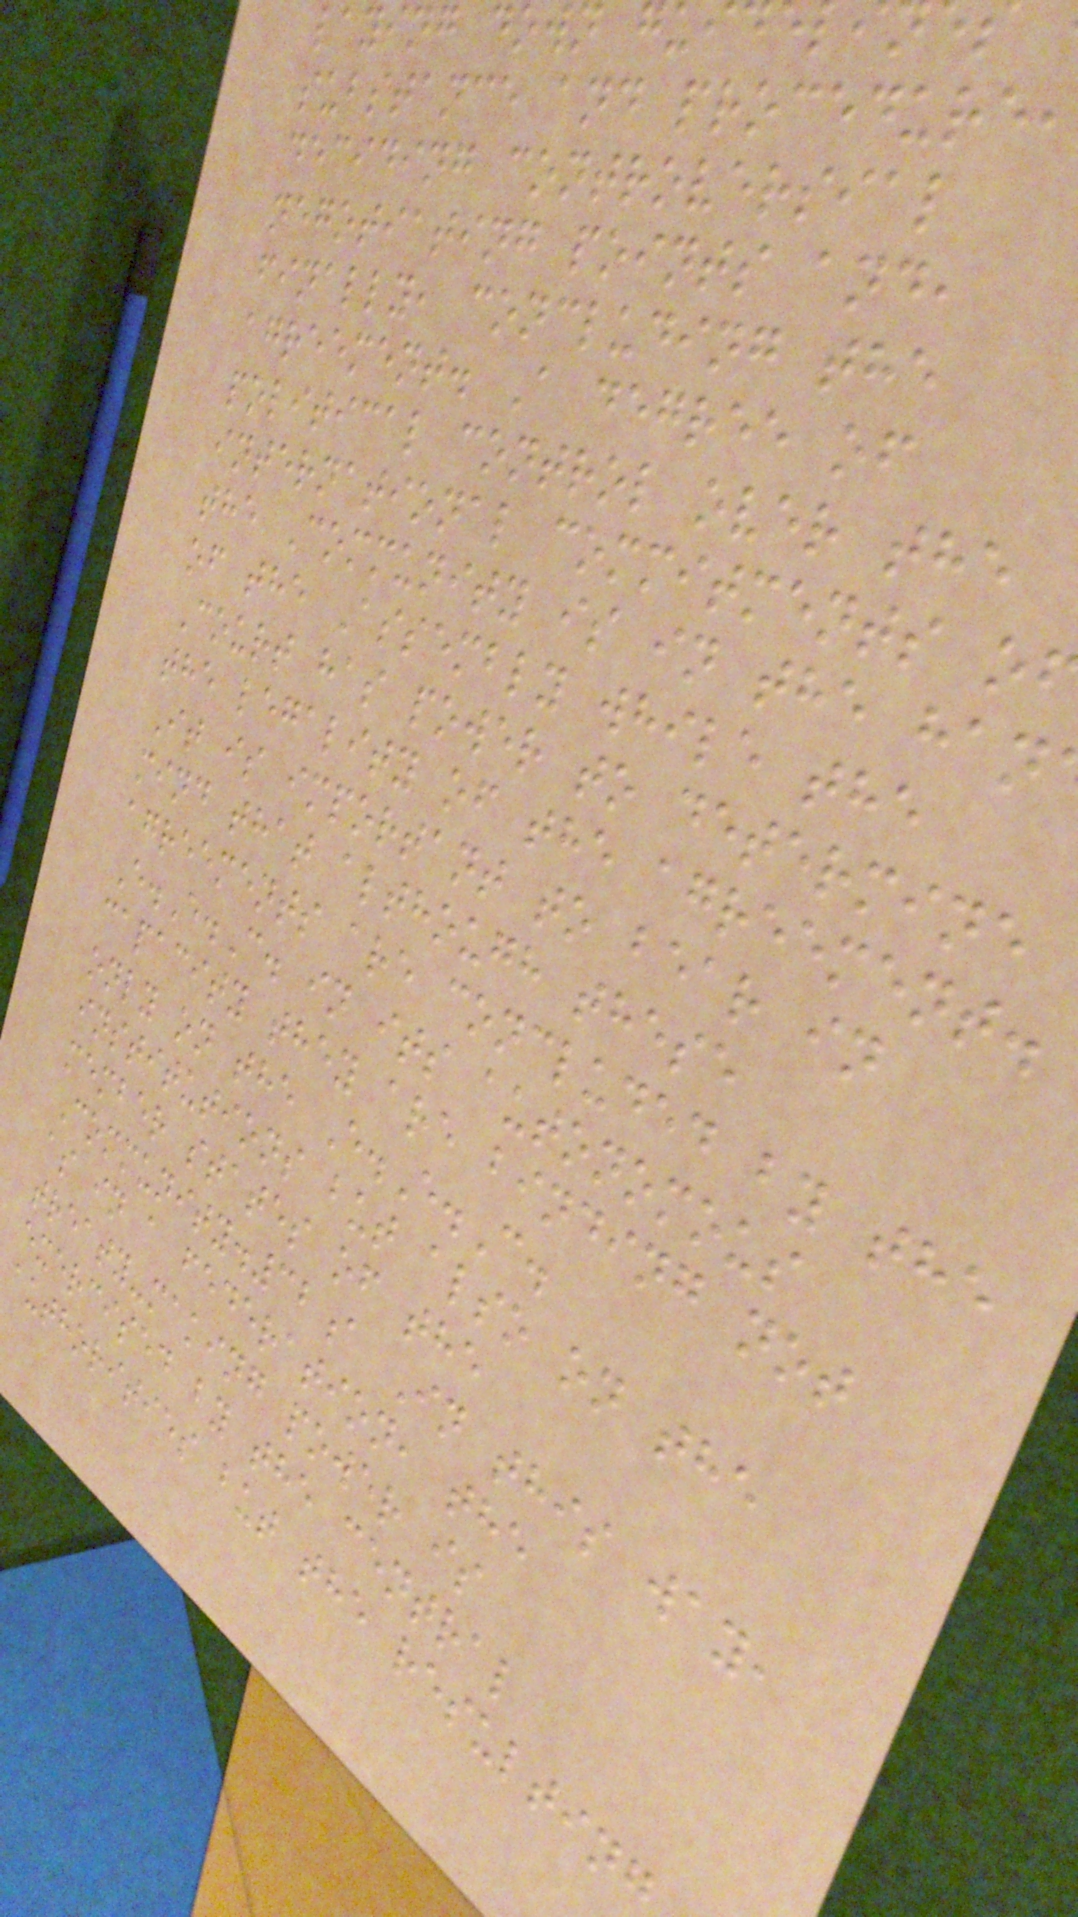laying down guide
substance and procedure
deciding controversial
negotiating points and,
finally, concluding the
agreement. A degree of
political control over the
international commitments o
the Community is in the han
of the Assembly while the
Court has power to determine
the legality of the agreement.
It is important to bear in
mind that although these
agreements are concluded by the
E.E.C. in its autonomous
capacity they are binding not
only on the E.E.C.
institutions but also on the
member states of the
Community.32a In this way,
as in a federation, the
treaty-making power is
exercised by the central
authorities but the resulting
